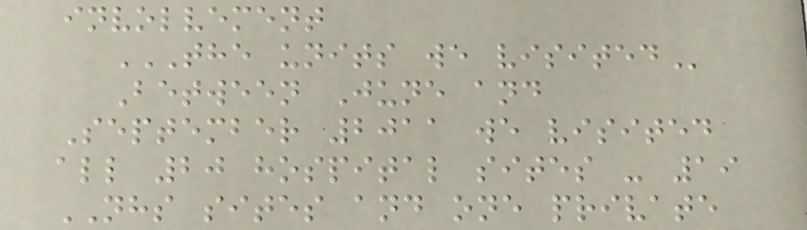involvement
THE UNITS WE VISITED
Between June and
September 2011 we visited
all 20 hospital sites - 19
NHS sites and one private
